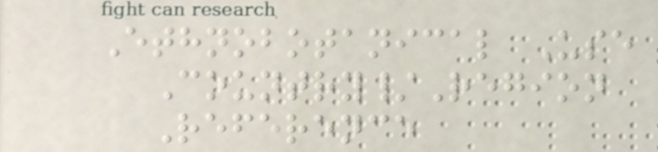Ethnobotanical Use
Country/Region
Reference
